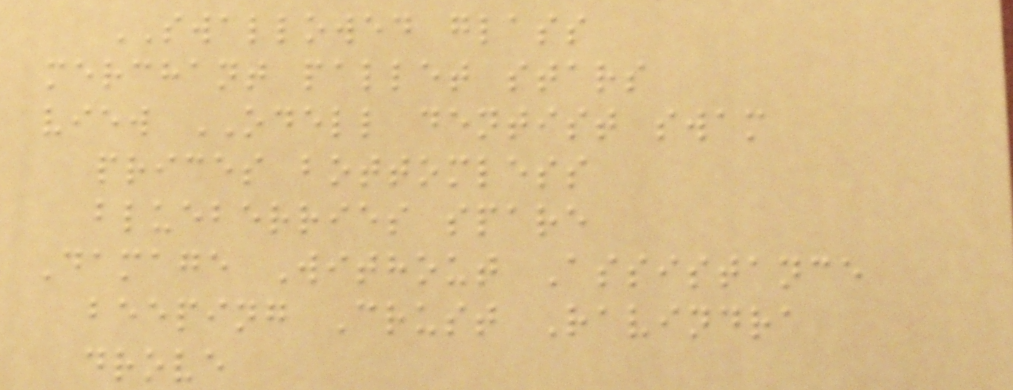SWALLOWED glass
merchant pallet stars
view ODELL dentist swam
prices bottomless
blueberries spare
Damage Without Assistance
beeping Crust Ravindra
drove
